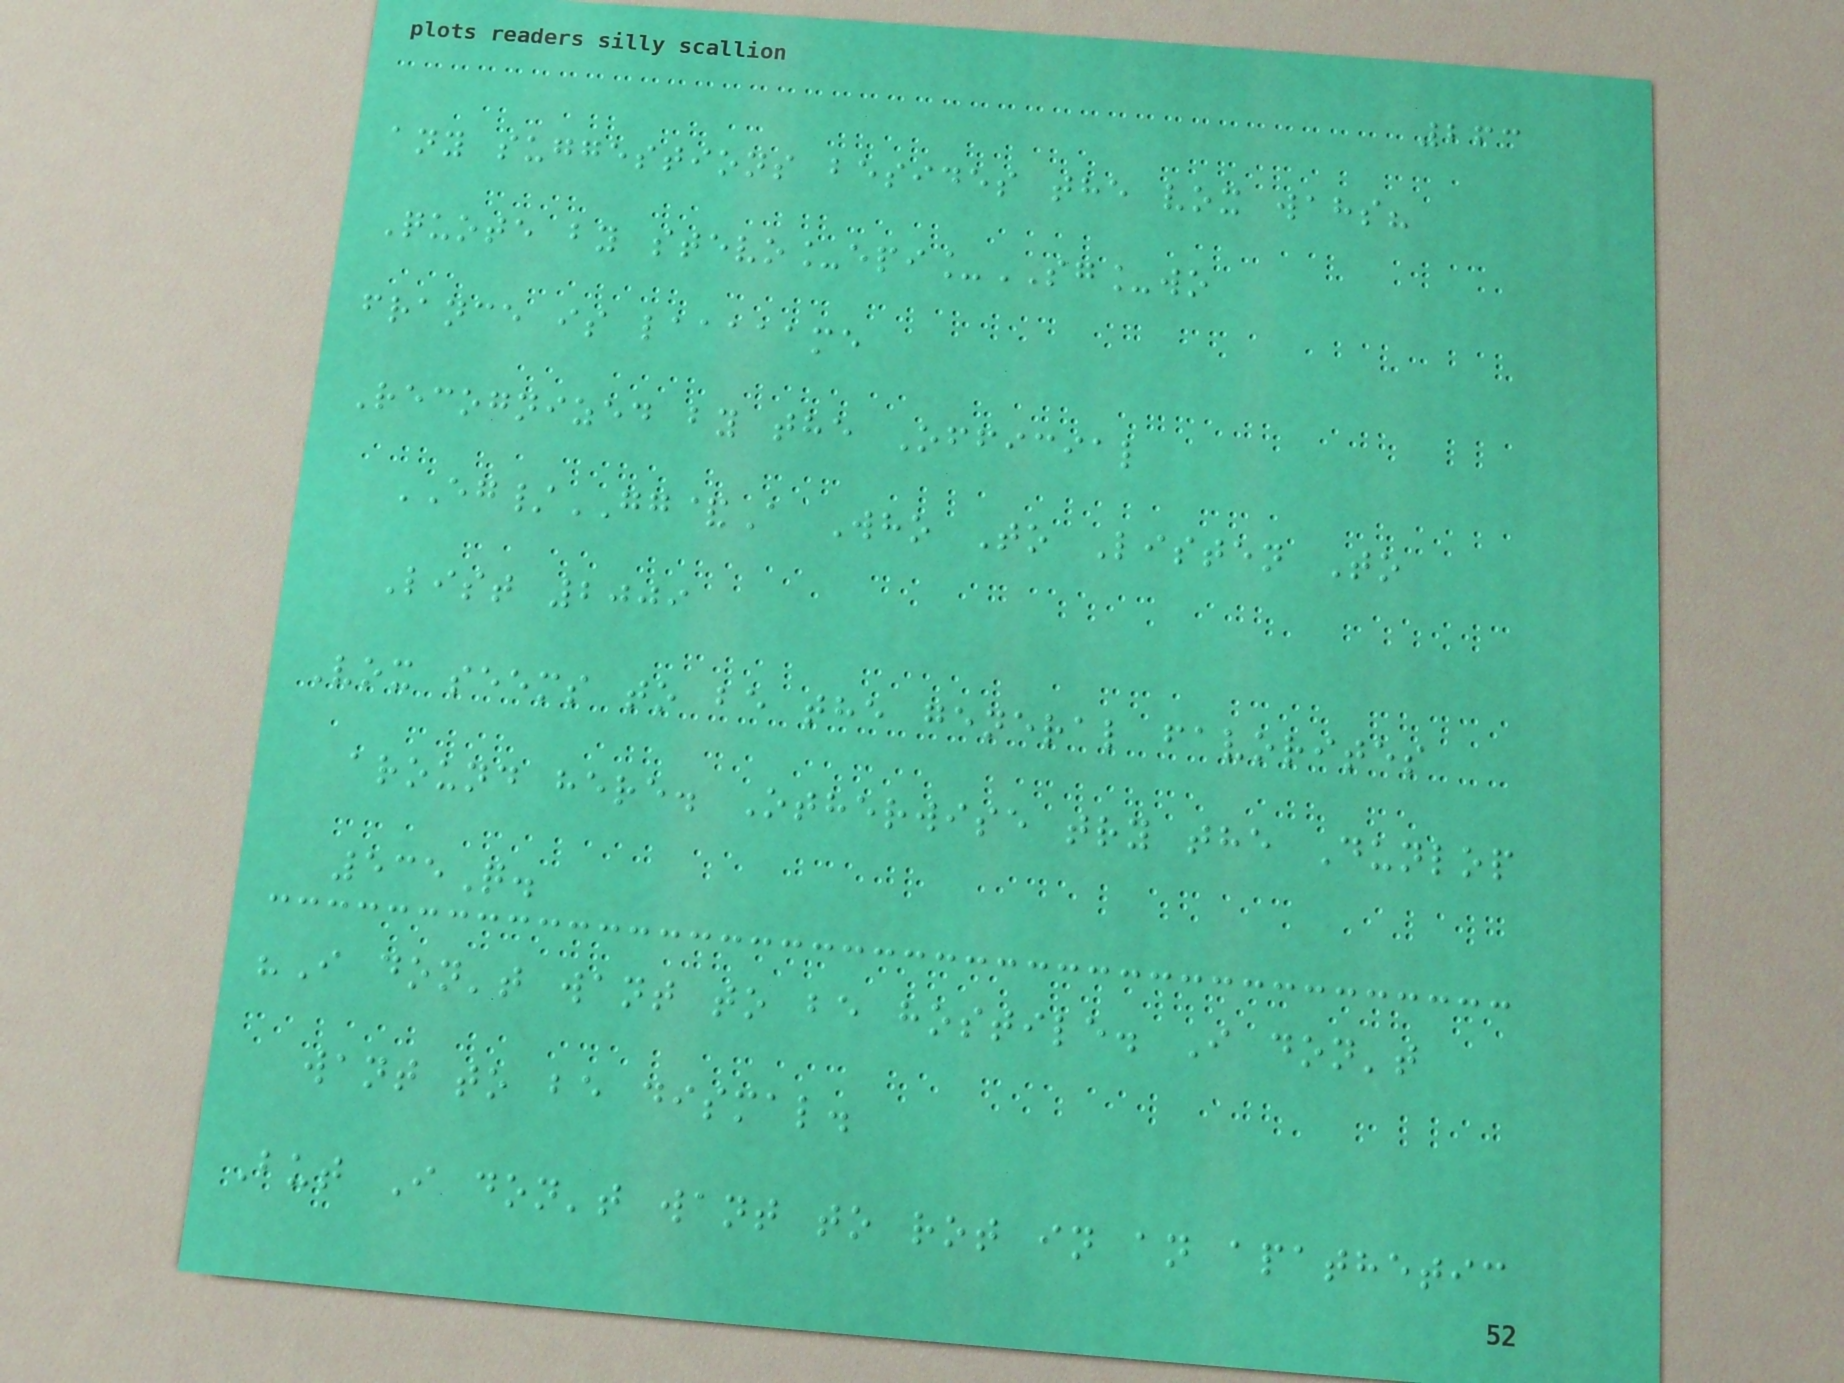263
any suggestions besides the vox wahs?
Quote by stevo_epi_SG_wo
france is laaaaame
Recognized by the Official
EG/GG&A Who To Listen To
List 2009
Vox seems to be the general favorites
around here. Otherwise try the Dunlop
535Q.
"I don't want to be hostile. I don't
want to be dismal.
But I don't want to rot in an apathetic
